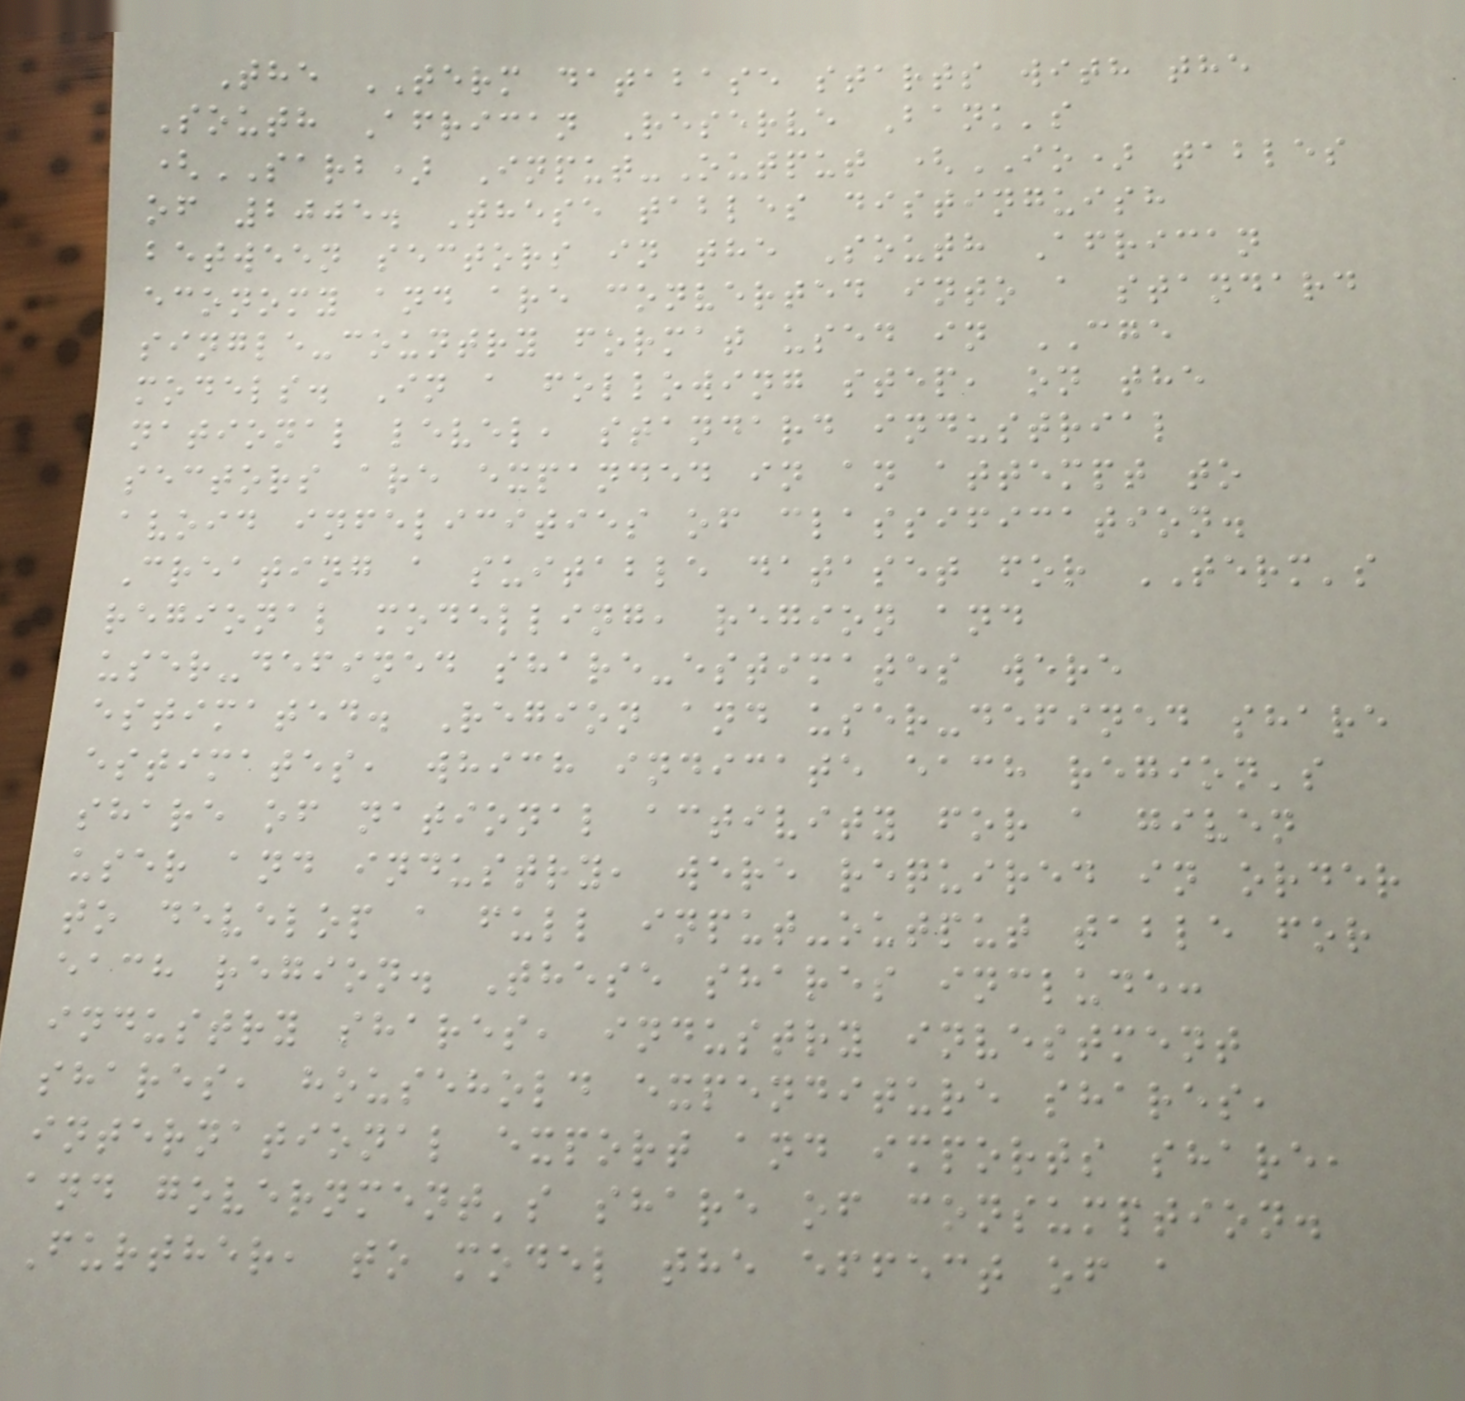The TERM database starts with the
South African Reserve Bank's
(SARB) Input-Output (IO) tables
of 2005. These tables distinguish
between sectors in the South African
economy and are converted into a standard
single-country format used in CGE
models. In a following step, on the
national level, standard industrial
sectors are expanded in an attempt to
avoid infelicities of classification.
Creating a suitable dataset for TERM's
regional modelling, region and
user-defined share-estimates were
estimated. Region and user-defined share
estimates, which indicate each region's
share of national activity for a given
user and industry, were required in order
to develop a full input-output table for
each region. These shares include:
industry shares, industry investment
shares, household expenditure shares,
international export and imports share,
and government's share of consumption.
Further, to model the effect of a
